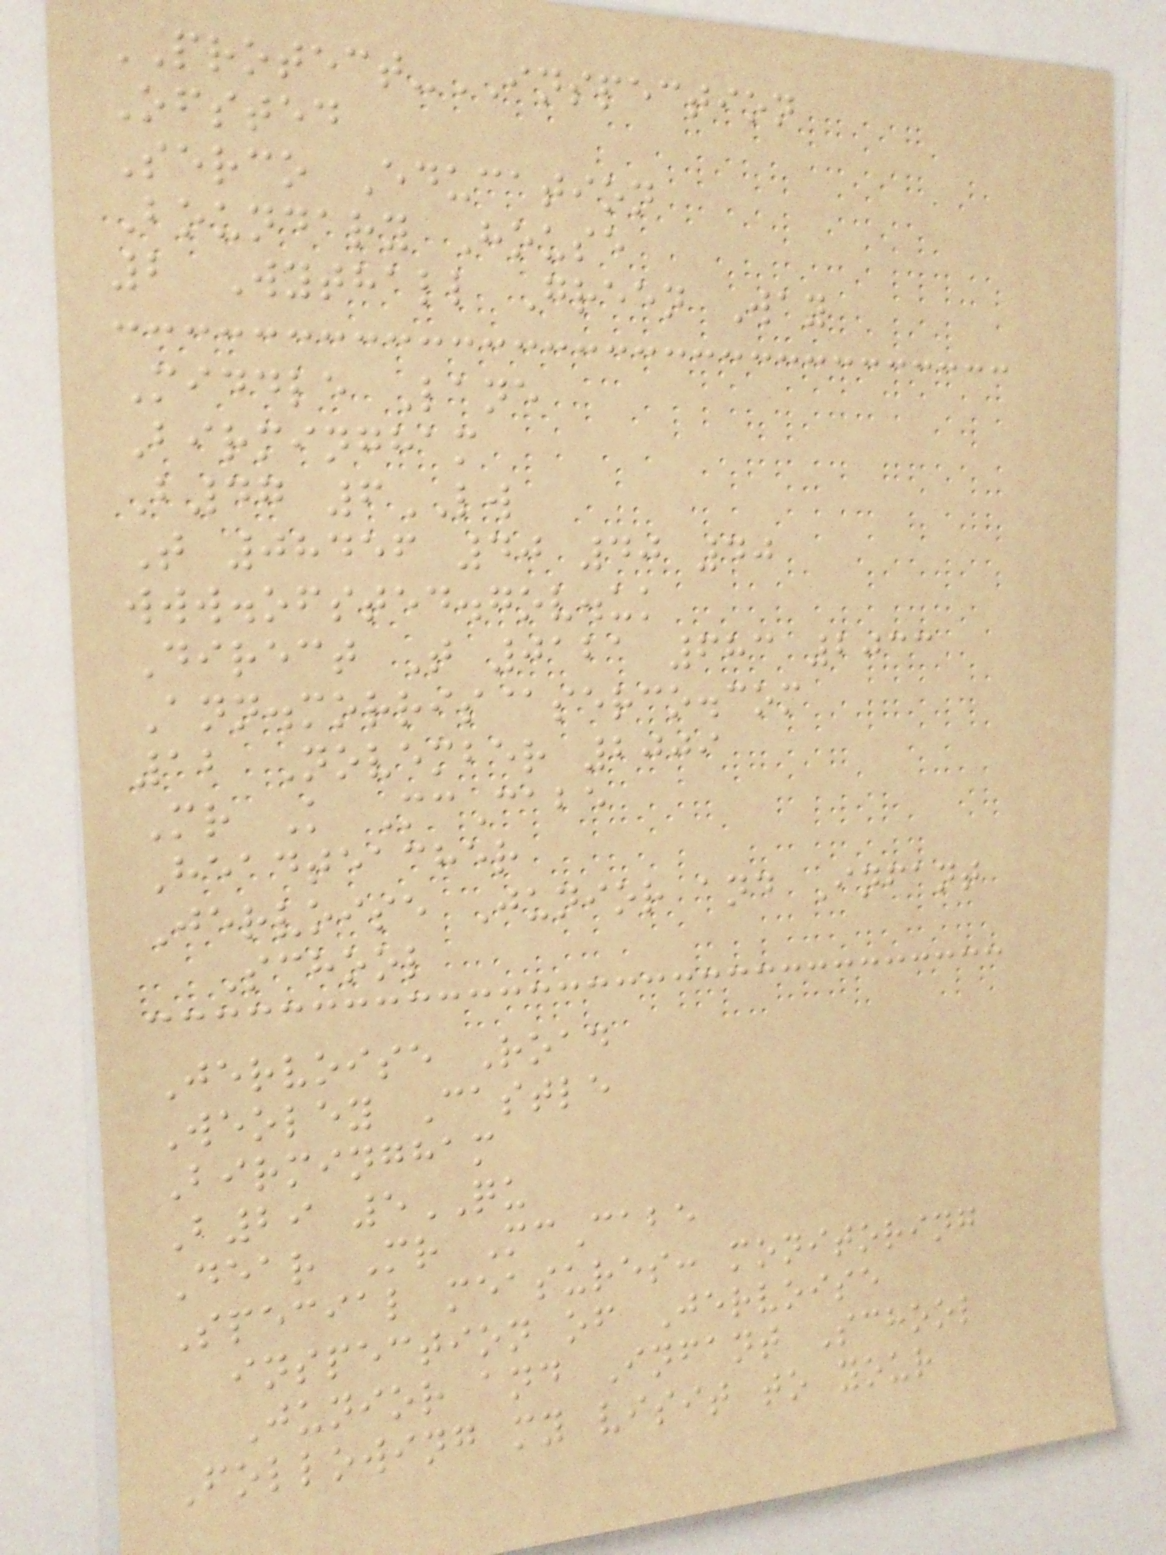PROTECT-INSPECTION
Ofsted
Serco Education
Boundary House
2 Wythall Green Way
Middle Lane
Birmingham
B47 6LW
T 08456 40 40 40
www.ofsted.gov.uk
Direct T 0121 683 2033
Ann.morris@serco.com
12 November 2009
Mr K McCabe
Headteacher
Jervoise Junior and Infant
School
Jervoise Road
Weoley Castle
Birmingham
B29 5QU
Dear Mr McCabe
Special measures: monitoring
inspection of Jervoise
Junior and Infant School
Following my visit to your
